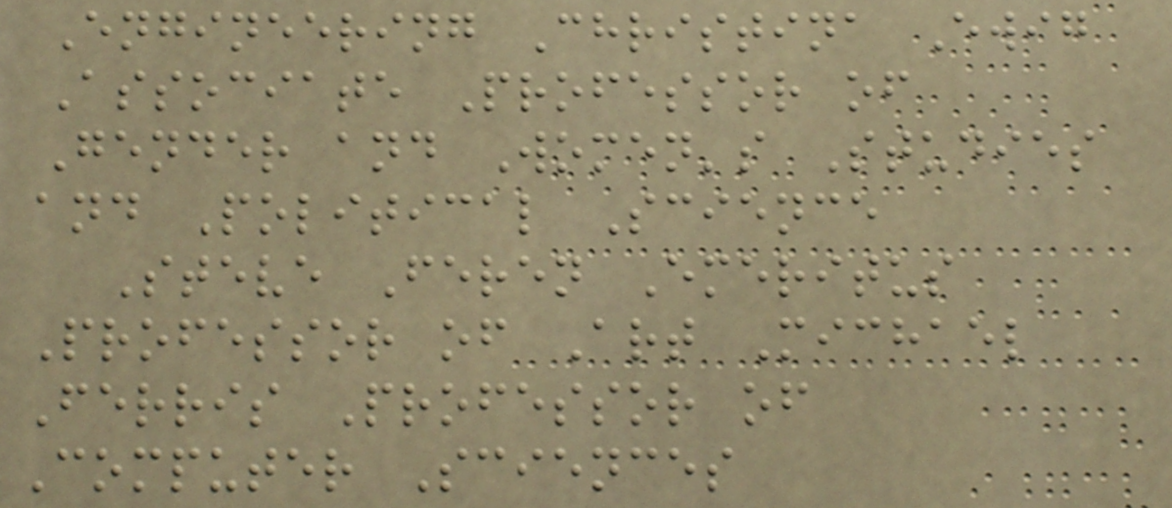Engineering Christina Ewig
Associate Professor of
Gender and Women's Studies
and Political Science
Steve Feren Emeritus
Professor of Art Michael
Ferris Professor of
Computer Sciences
